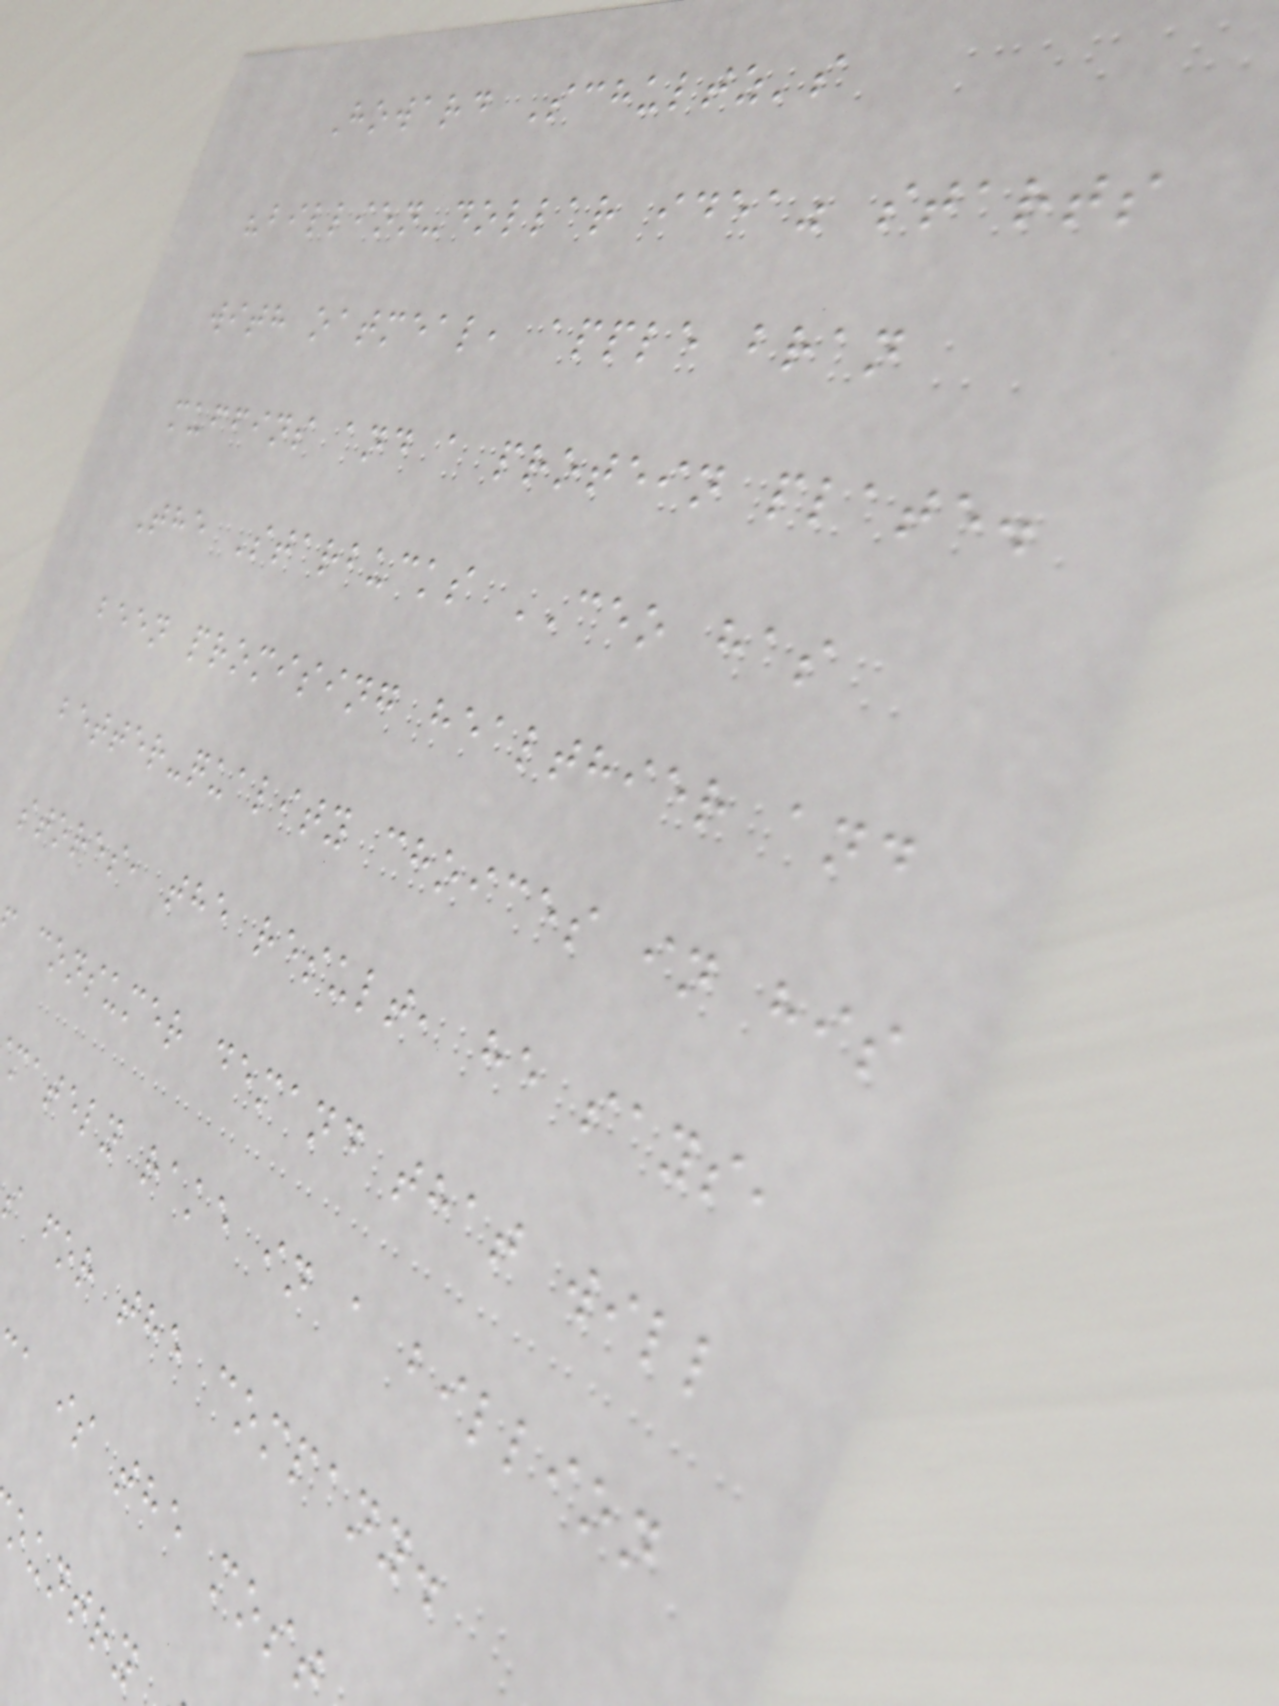Howard Schultz's
"billion-dollar idea" starts
with oatmeal, apple bran
muffins and a protein plate.
The Starbucks CEO has
been promising healthier and
better-quality choices in his
stores, the result, he says,
consumer demand that will
mately rake in a billion
s for the company.
a is the most
ountry
